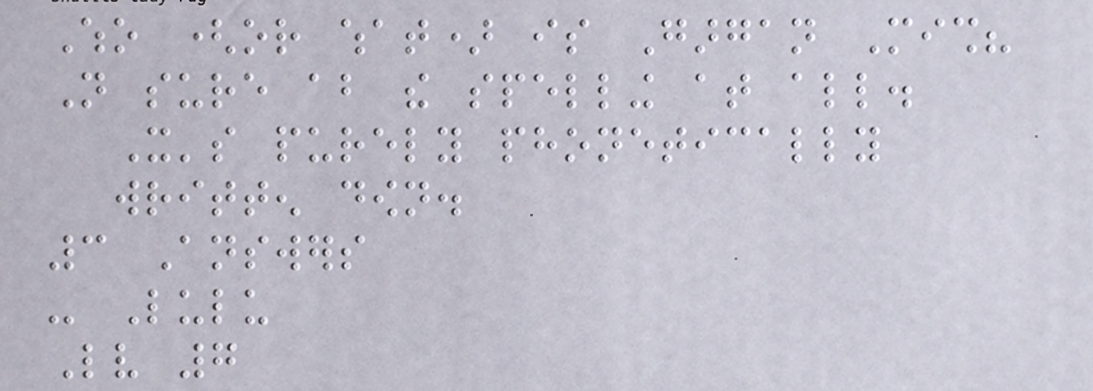Who (or what) is Gargan Mish?
Not sure about the spelling at all.
It's purely phonetically
written down.
3 Answers
- Lulu
Lv 7
